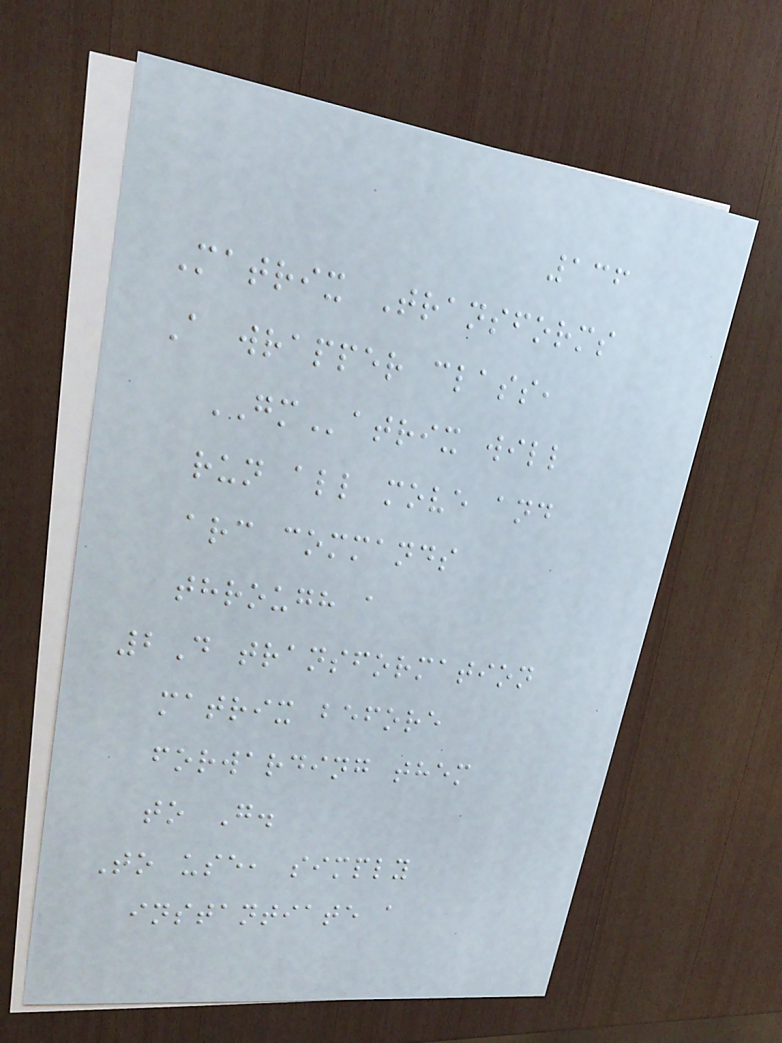136
Matrix Transforms
A wrapper class,
GMatrix will
run all move and
arc commands
through a
2D transformation
matrix before
forwarding them
to G.
To use, simply
instantiate a
